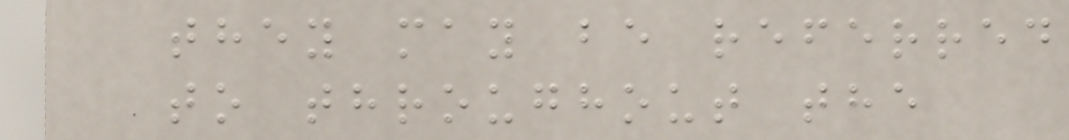they may be referred
to throughout the
